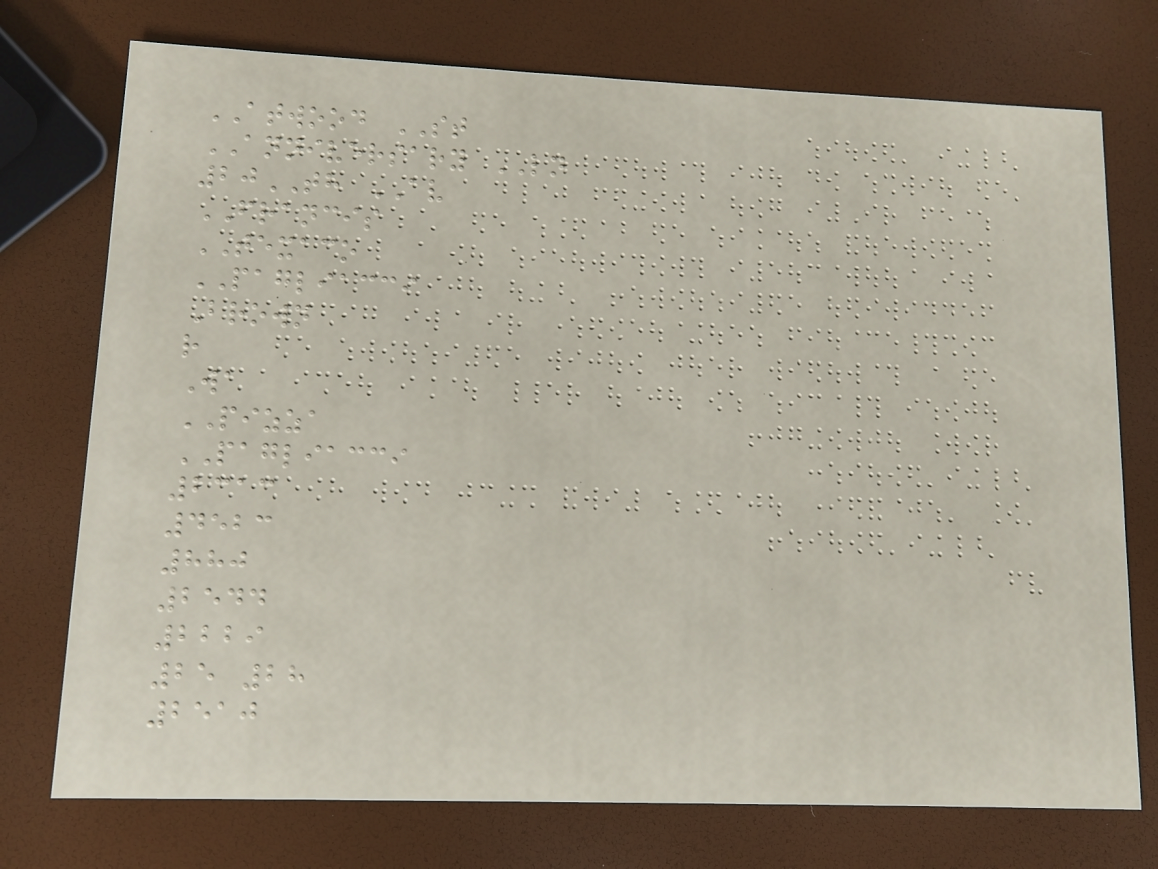ATWOOD ST
ANNIVERSARY LN
20TH AV
FRANCIS
TEXACO
PAGLIACCI
Brown
r
Wa
PIZZA
PAGLIACCI
2313
4523
880
2544
2229
25 28
2510
